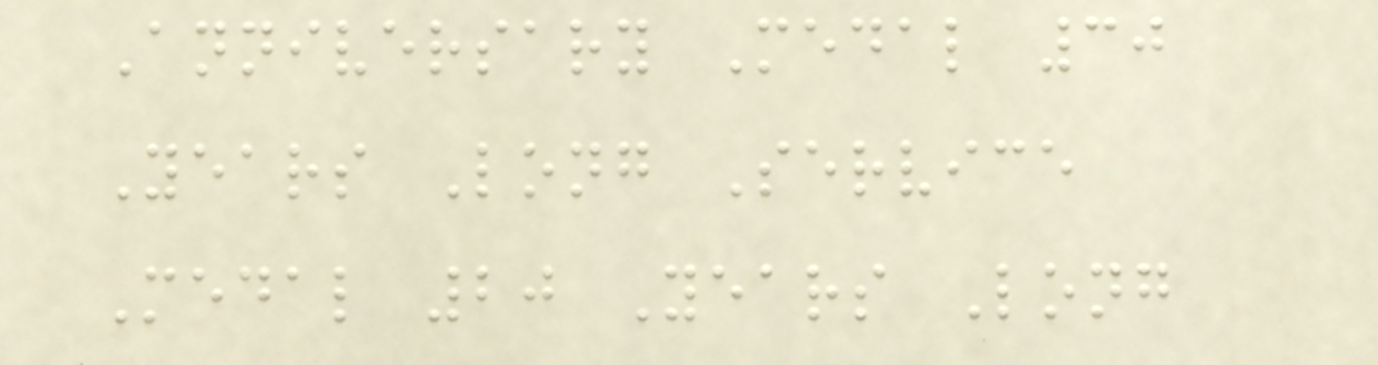Anniversary Medal 30
Years Long Service
Medal 20 Years Long
